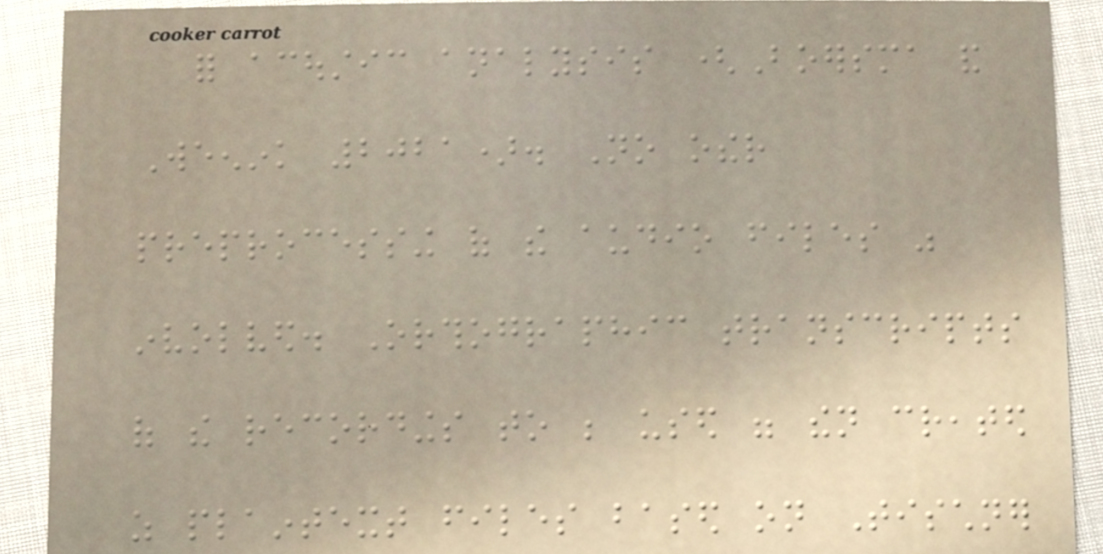for acoustic analysis (Boersma and
Weenink 2021). No other
preprocessing of the audio files was
involved. Orthographic transcripts
of the recordings to be used were then created
as plaintext files based on Tischner
